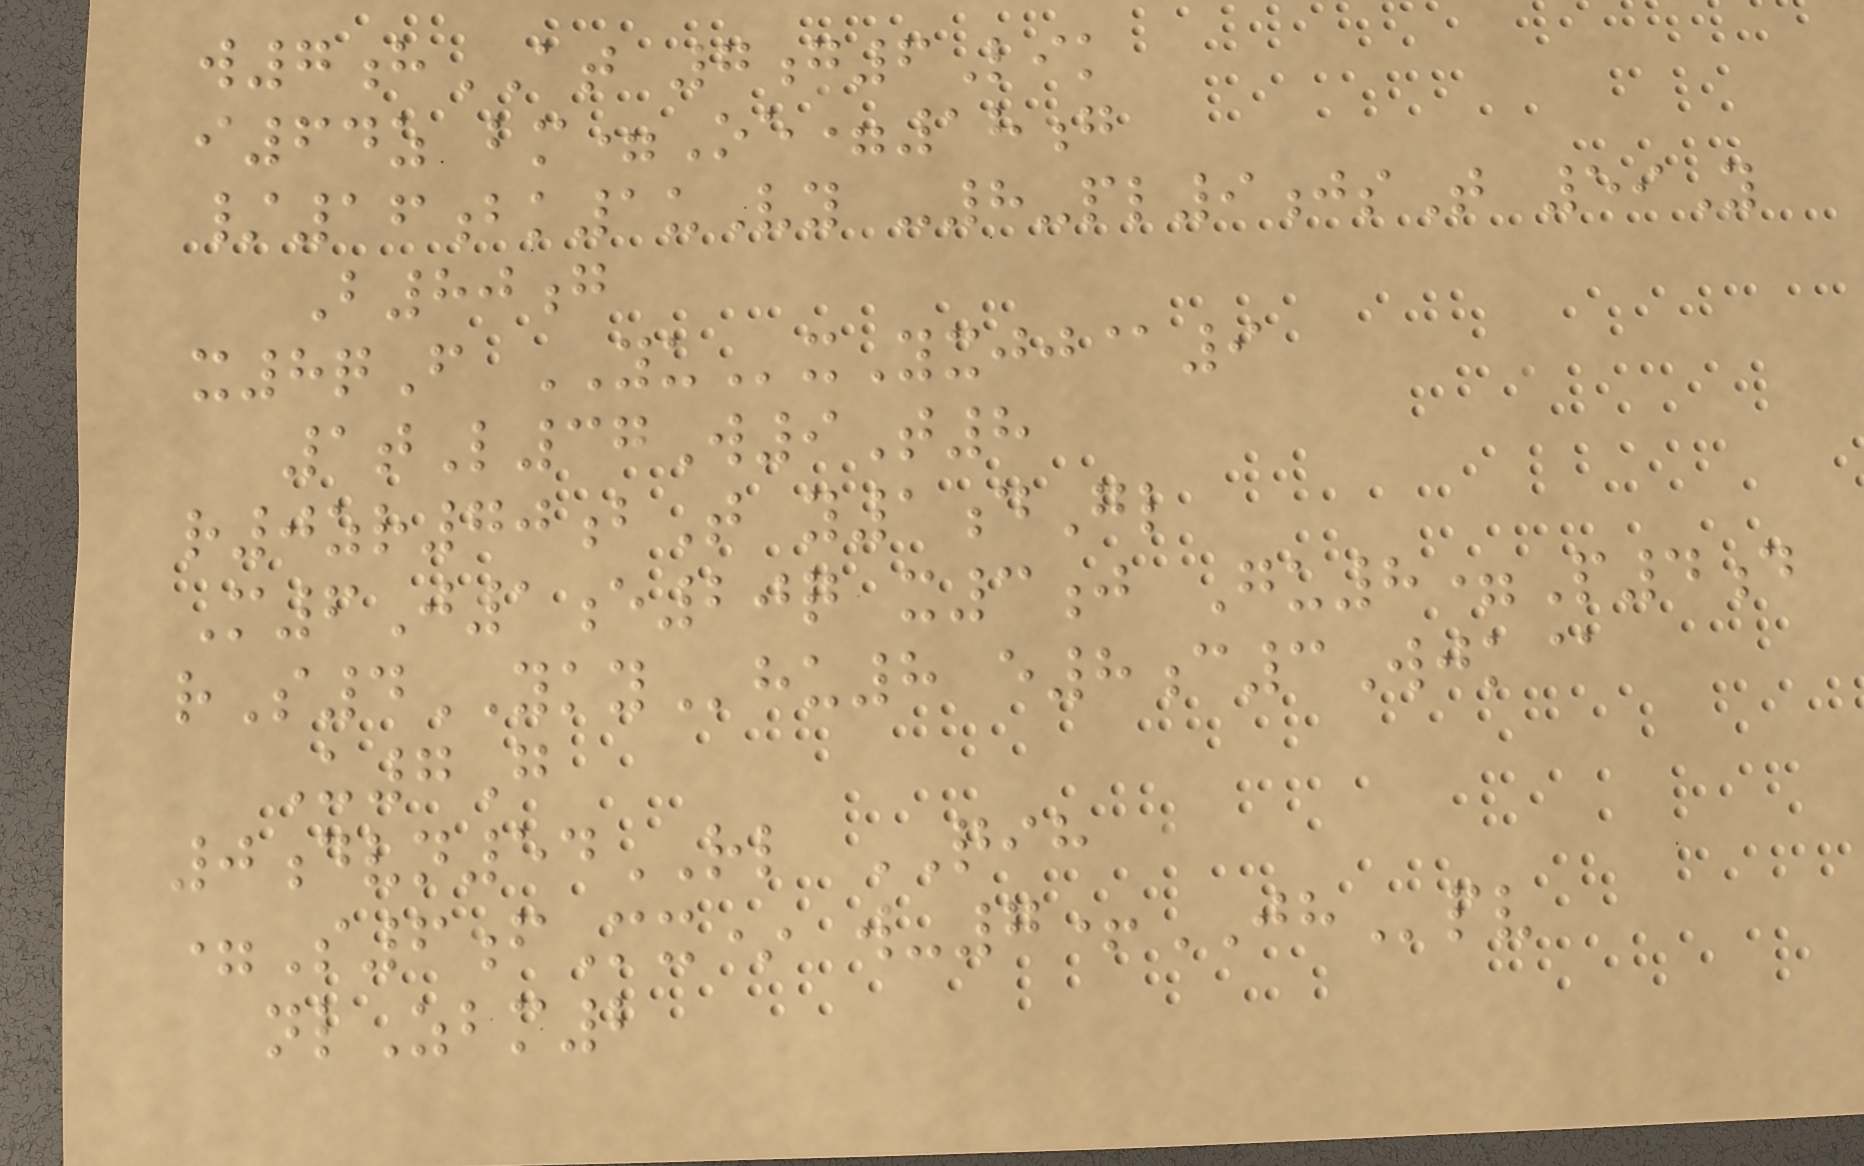w7hAT 7g6Lik
i64z bm=Oe=18g
/16bk1uVy -8-pl9jsT 59Y
B80g
x8qF YUxYxjj@9
1tL37W9T8
r0zr70bT y1dGl
M6J1e20q x3j Gu8=P4d
rS4YKYhu8 e8c3Wjk@
U7G
0dvn54RL QIH
=S6fMx* w-7+JHpv
nlZbm2
